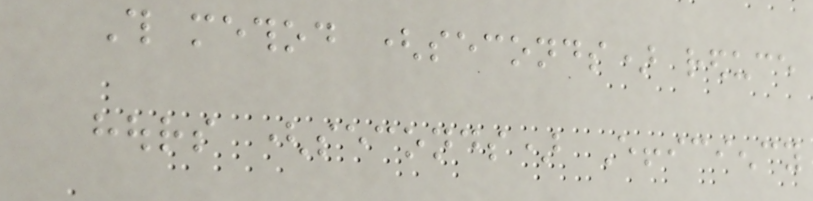This method (seconds) reduce
hours (seconds) Efficiency
